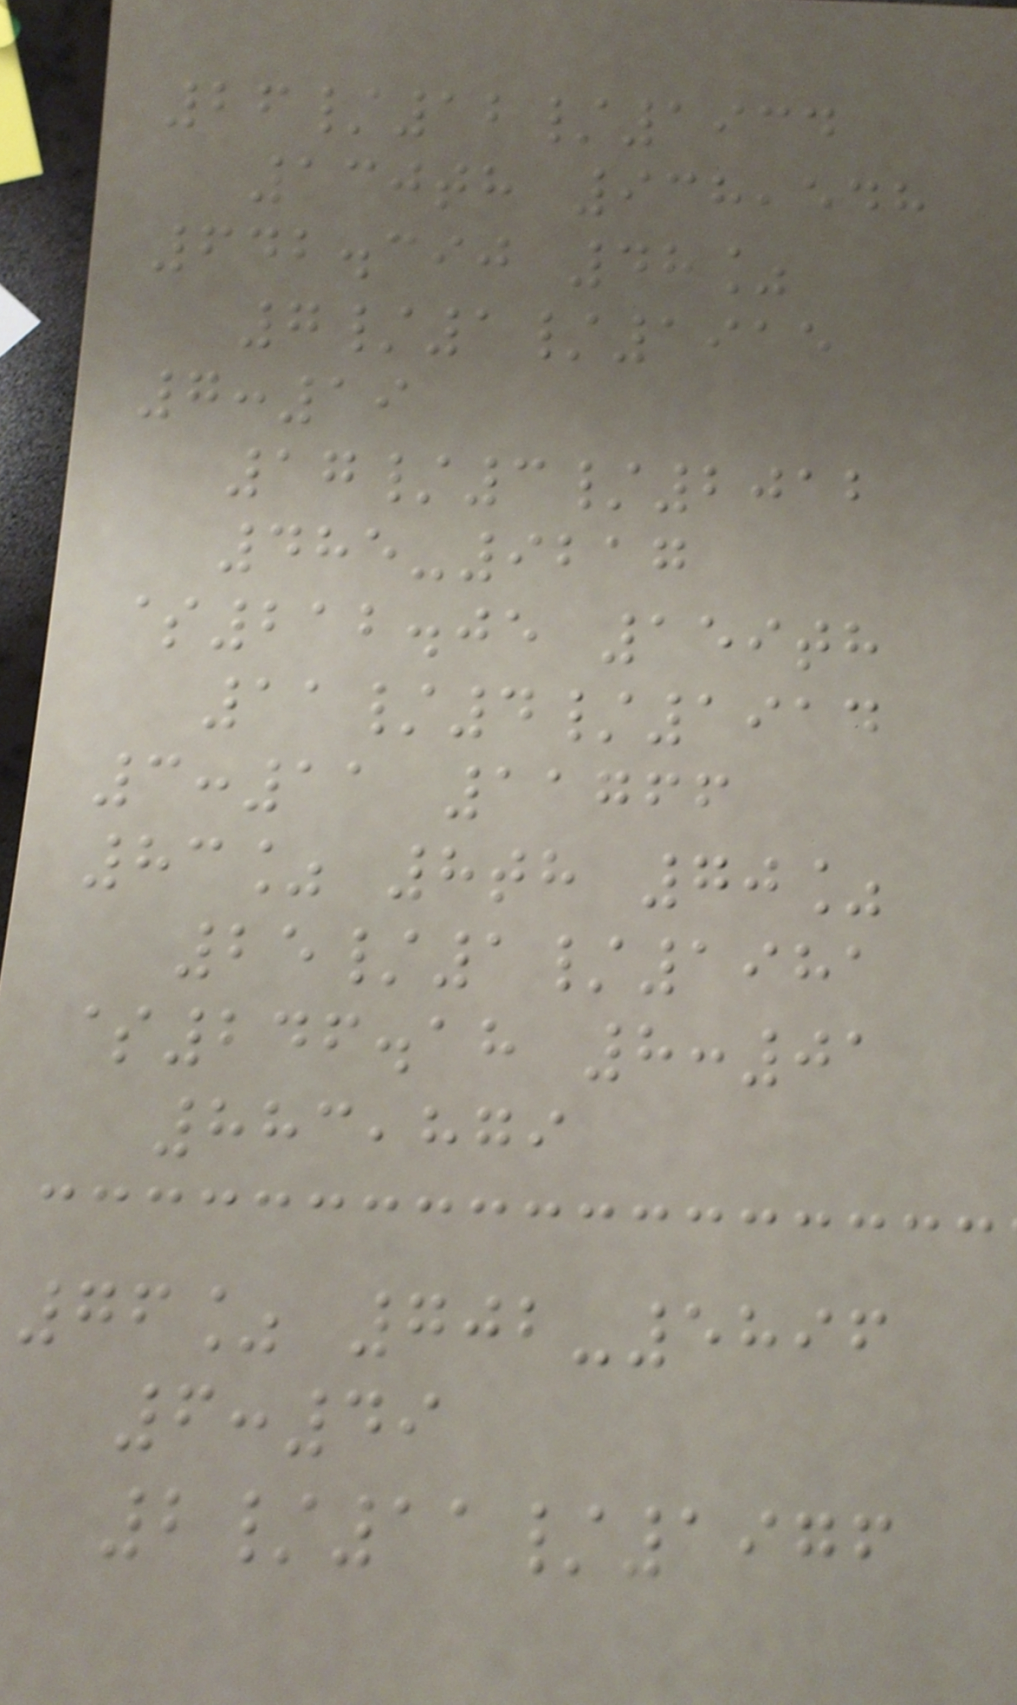26/12/1934
130th 938,548
642.390 48%
7/1/1915
7:19
17/3/2012
485-9217
$212.05 159th
11/4/1914
3:11 11766
83% 8th 70%
25/1/1981
$246.18 8:01
883,879
76% 702-5896
6:49
2/11/1976
